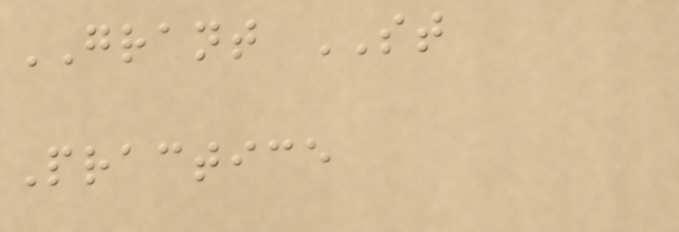GRANT ST
Practice
